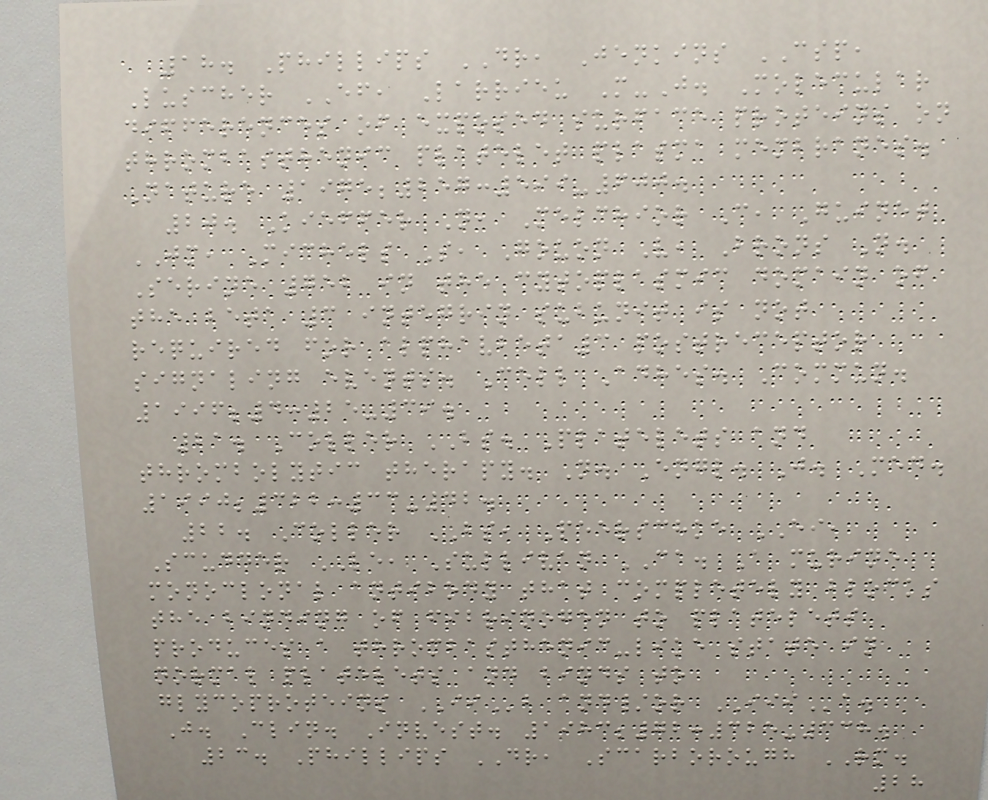18. Phillips DR, Jenkins CSP,
Luscher EF, Larrieu M-J. Molecular
differences of exposed surface proteins on
thrombasthenic platelet plasma membranes.
Nature 1975;257:599-600.
20. Kieffer N, Melchior C, Guinet
JM, Michels S, Gouon V, Brons N.
Serine 752 in the cytoplasmic domain of
the beta 3 integrin subunit is not
required for alphavbeta3 postreceptor
signaling events. Cell Adhes. Commun.
1996;4:25-39.
21. Coller BS. Platelets and
thrombolytic therapy. N. Engl. J. Med.
1990;322:33-42.
22. Coller BS, Peerschke EI,
Scudder LE, Sullivan CA. A murine
monoclonal antibody that completely blocks
the binding of fibrinogen to platelets
produces a thrombasthenic-like state in
normal platelets and binds to
glycoproteins IIb and/or IIIa.
J. Clin. Invest. 1983;72:325-338.
23. Phillips DR, Scarborough RM.
28
